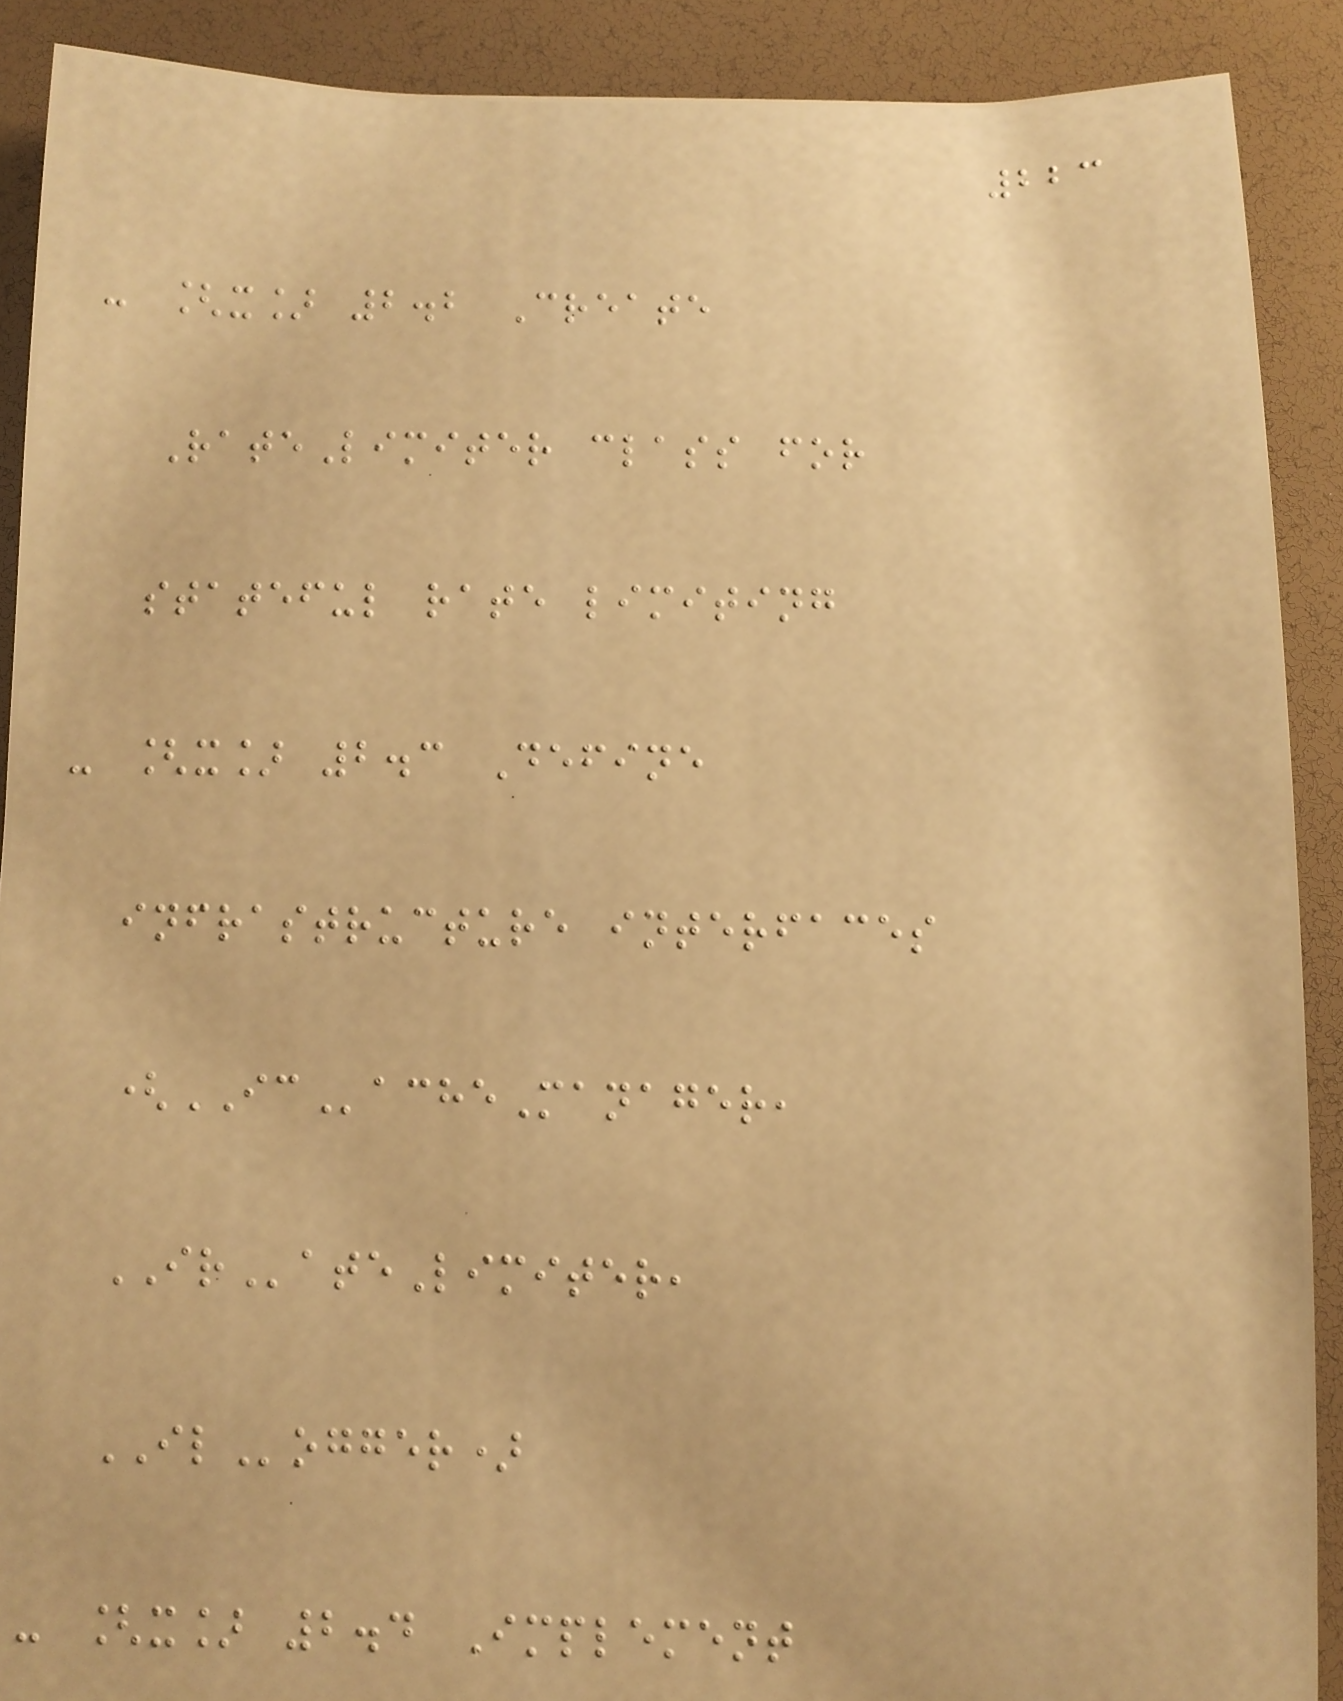223
- [x] 2.2 Create
RateLimiter class for
stateful rate limiting
- [x] 2.3 Define
infrastructure interfaces
(ICacheManager,
IRateLimiter,
ILogger)
- [x] 2.4 Implement
